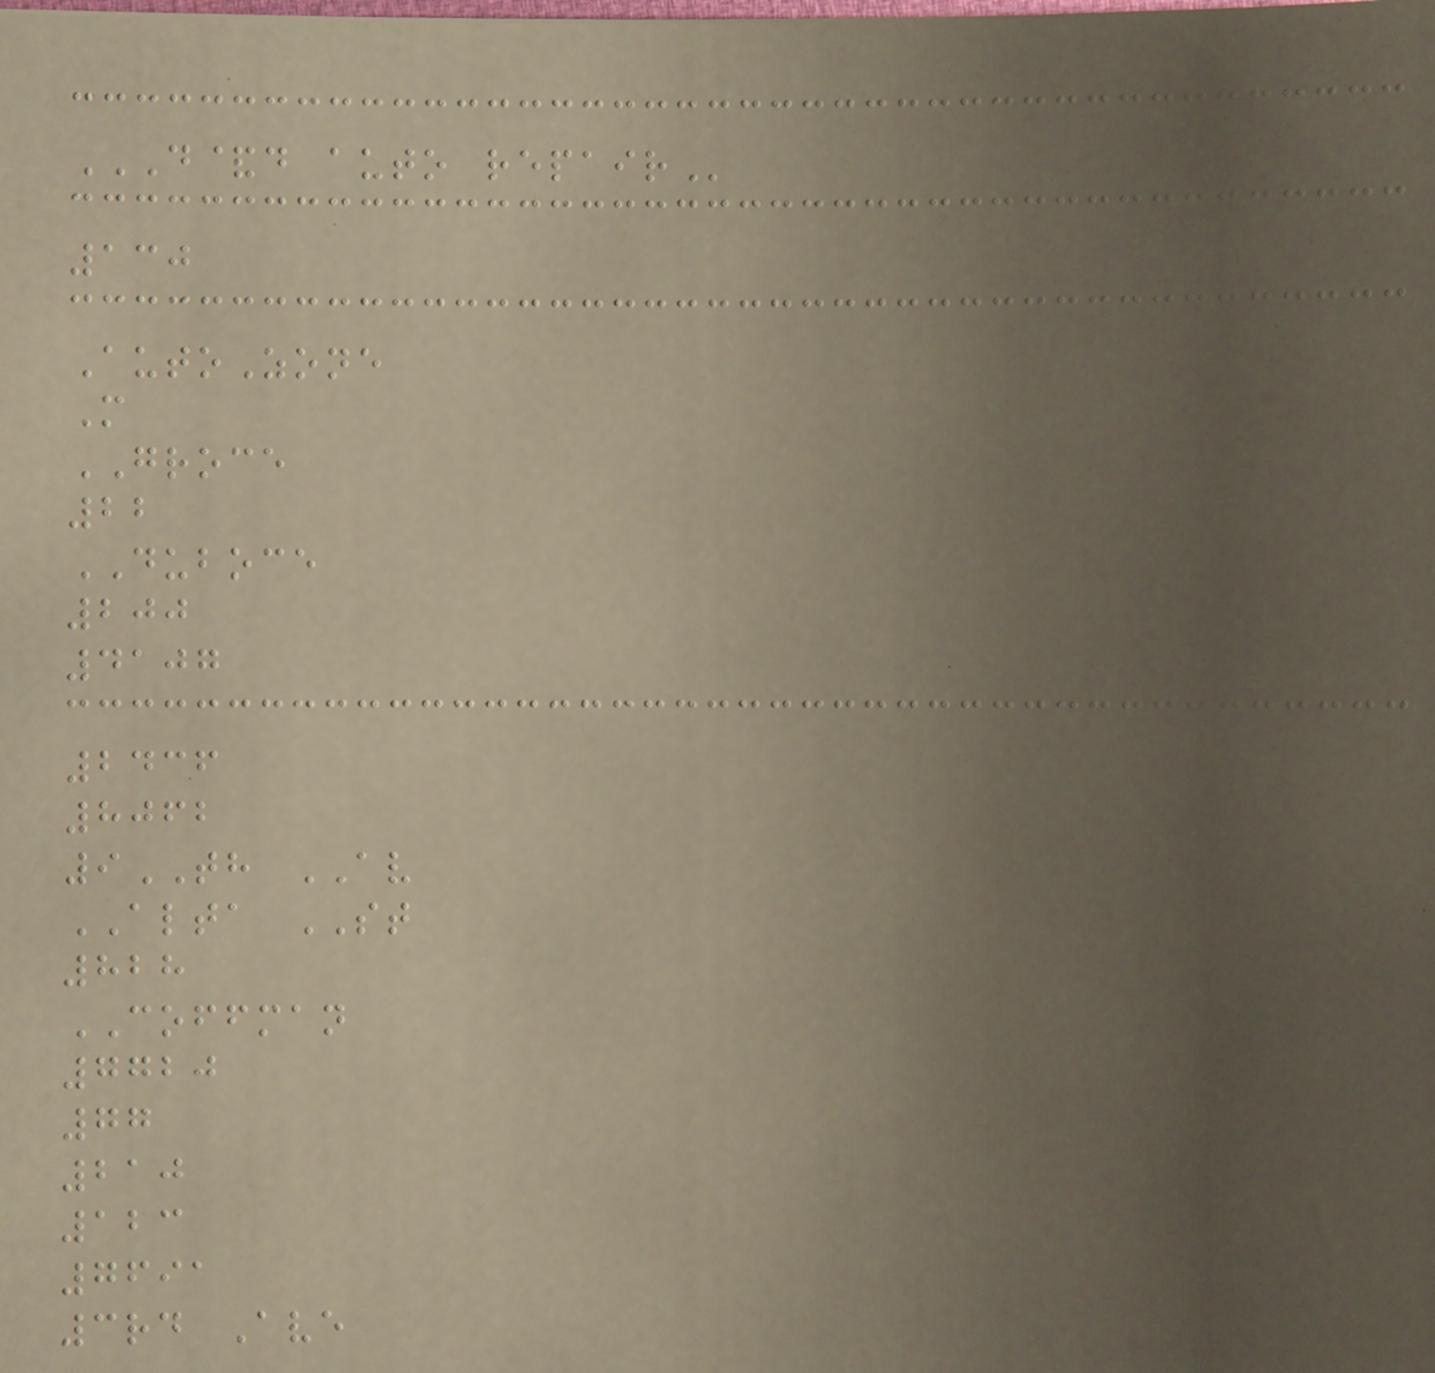D&D AUTO REPAIR
130
AutoZone
M
GROCE
22
DUBOCE
200
4107
2436
8062
9TH AV
ALTA ST
828
COFFMAN
7720
77
210
123
7691
3rd Ave
